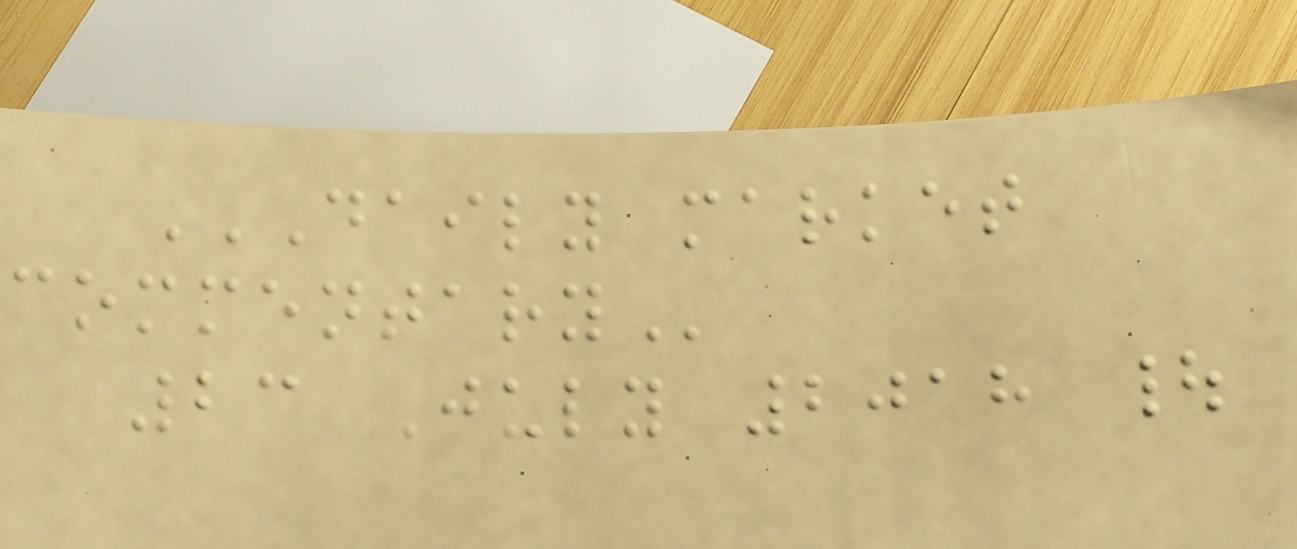DAILY MARKET
COMMENTARY
23 July 2018 |
